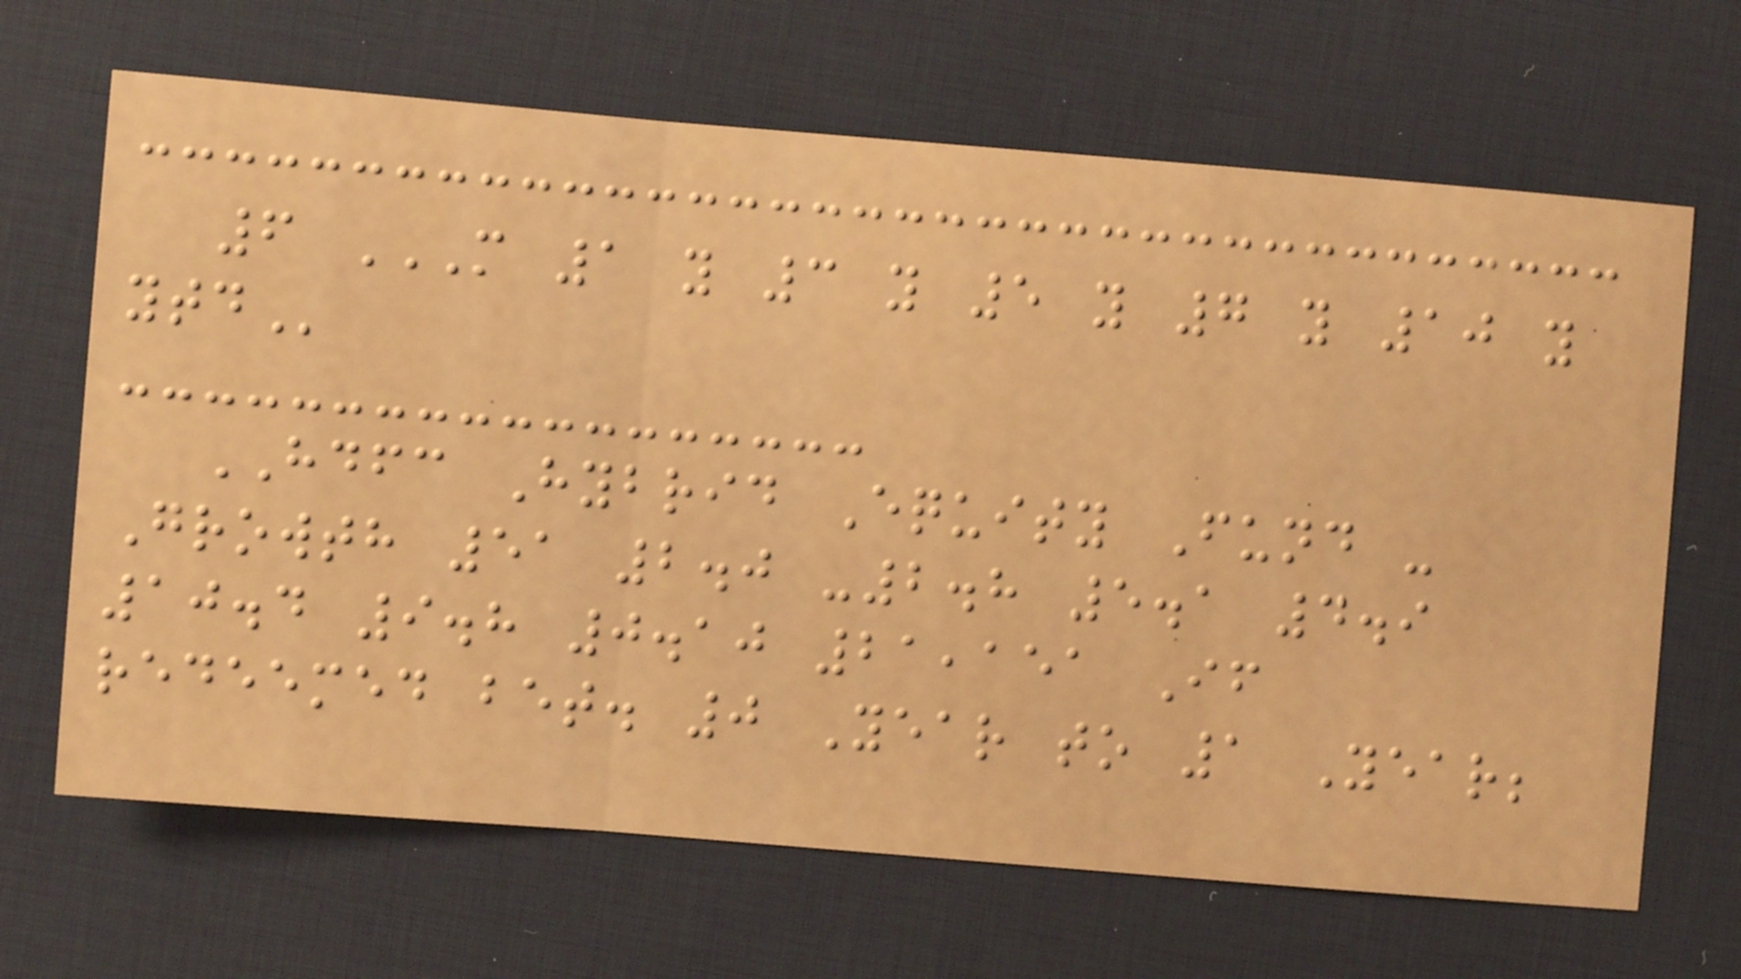6 M 1 Y 3 Y 5 Y 7 Y 10 Y
YTD
HDFC Hybrid Equity Fund -
Growth 51 2.0 -2.8 5.1 4.9
10.4 9.8 0.10 21,151 If
redeemed bet. 0 Year to 1 Year;
